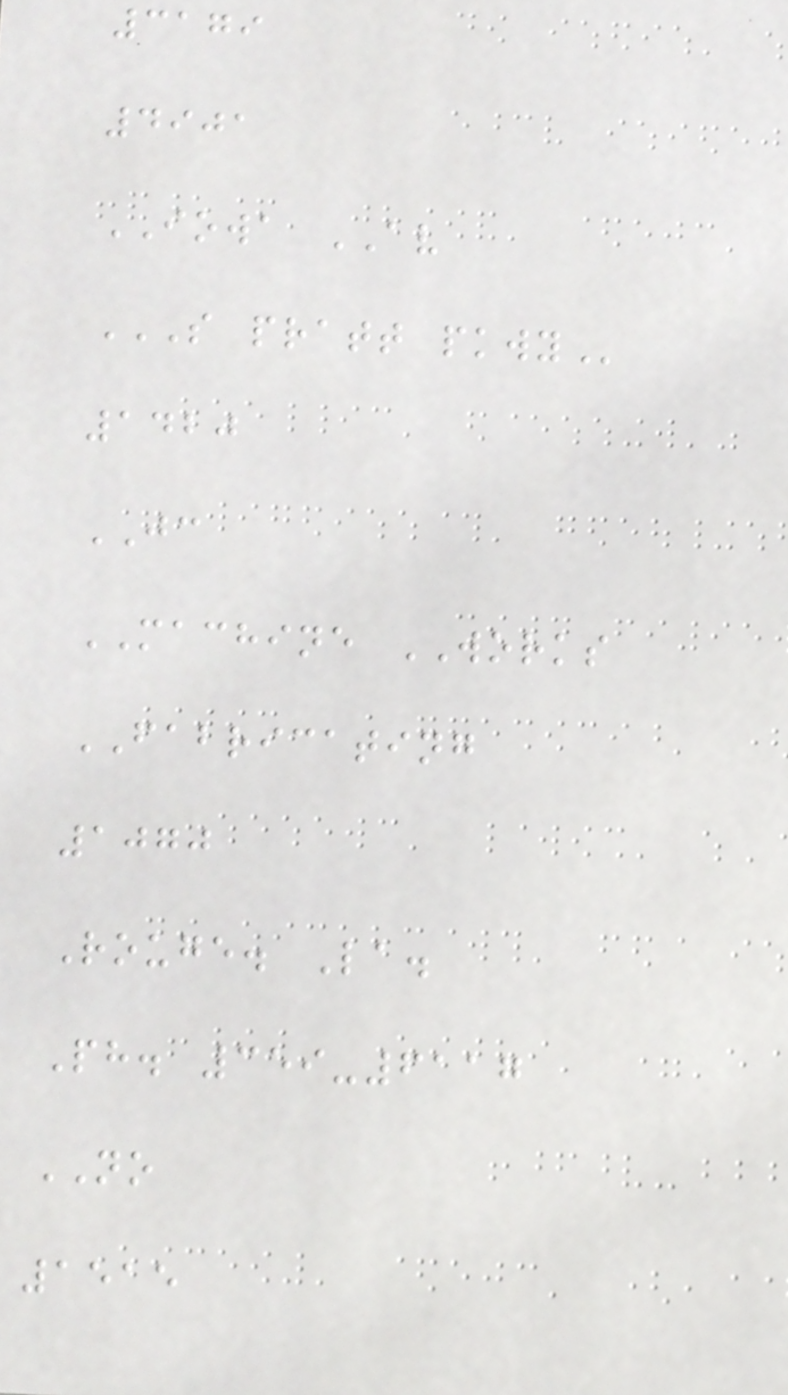3179
4901
IOWA AV
S PRATT PKWY
1420
JC
MACHINE WORKS
FABRICATING
1070
Rouge. La.
Ph. 359-6117
NO
1515
